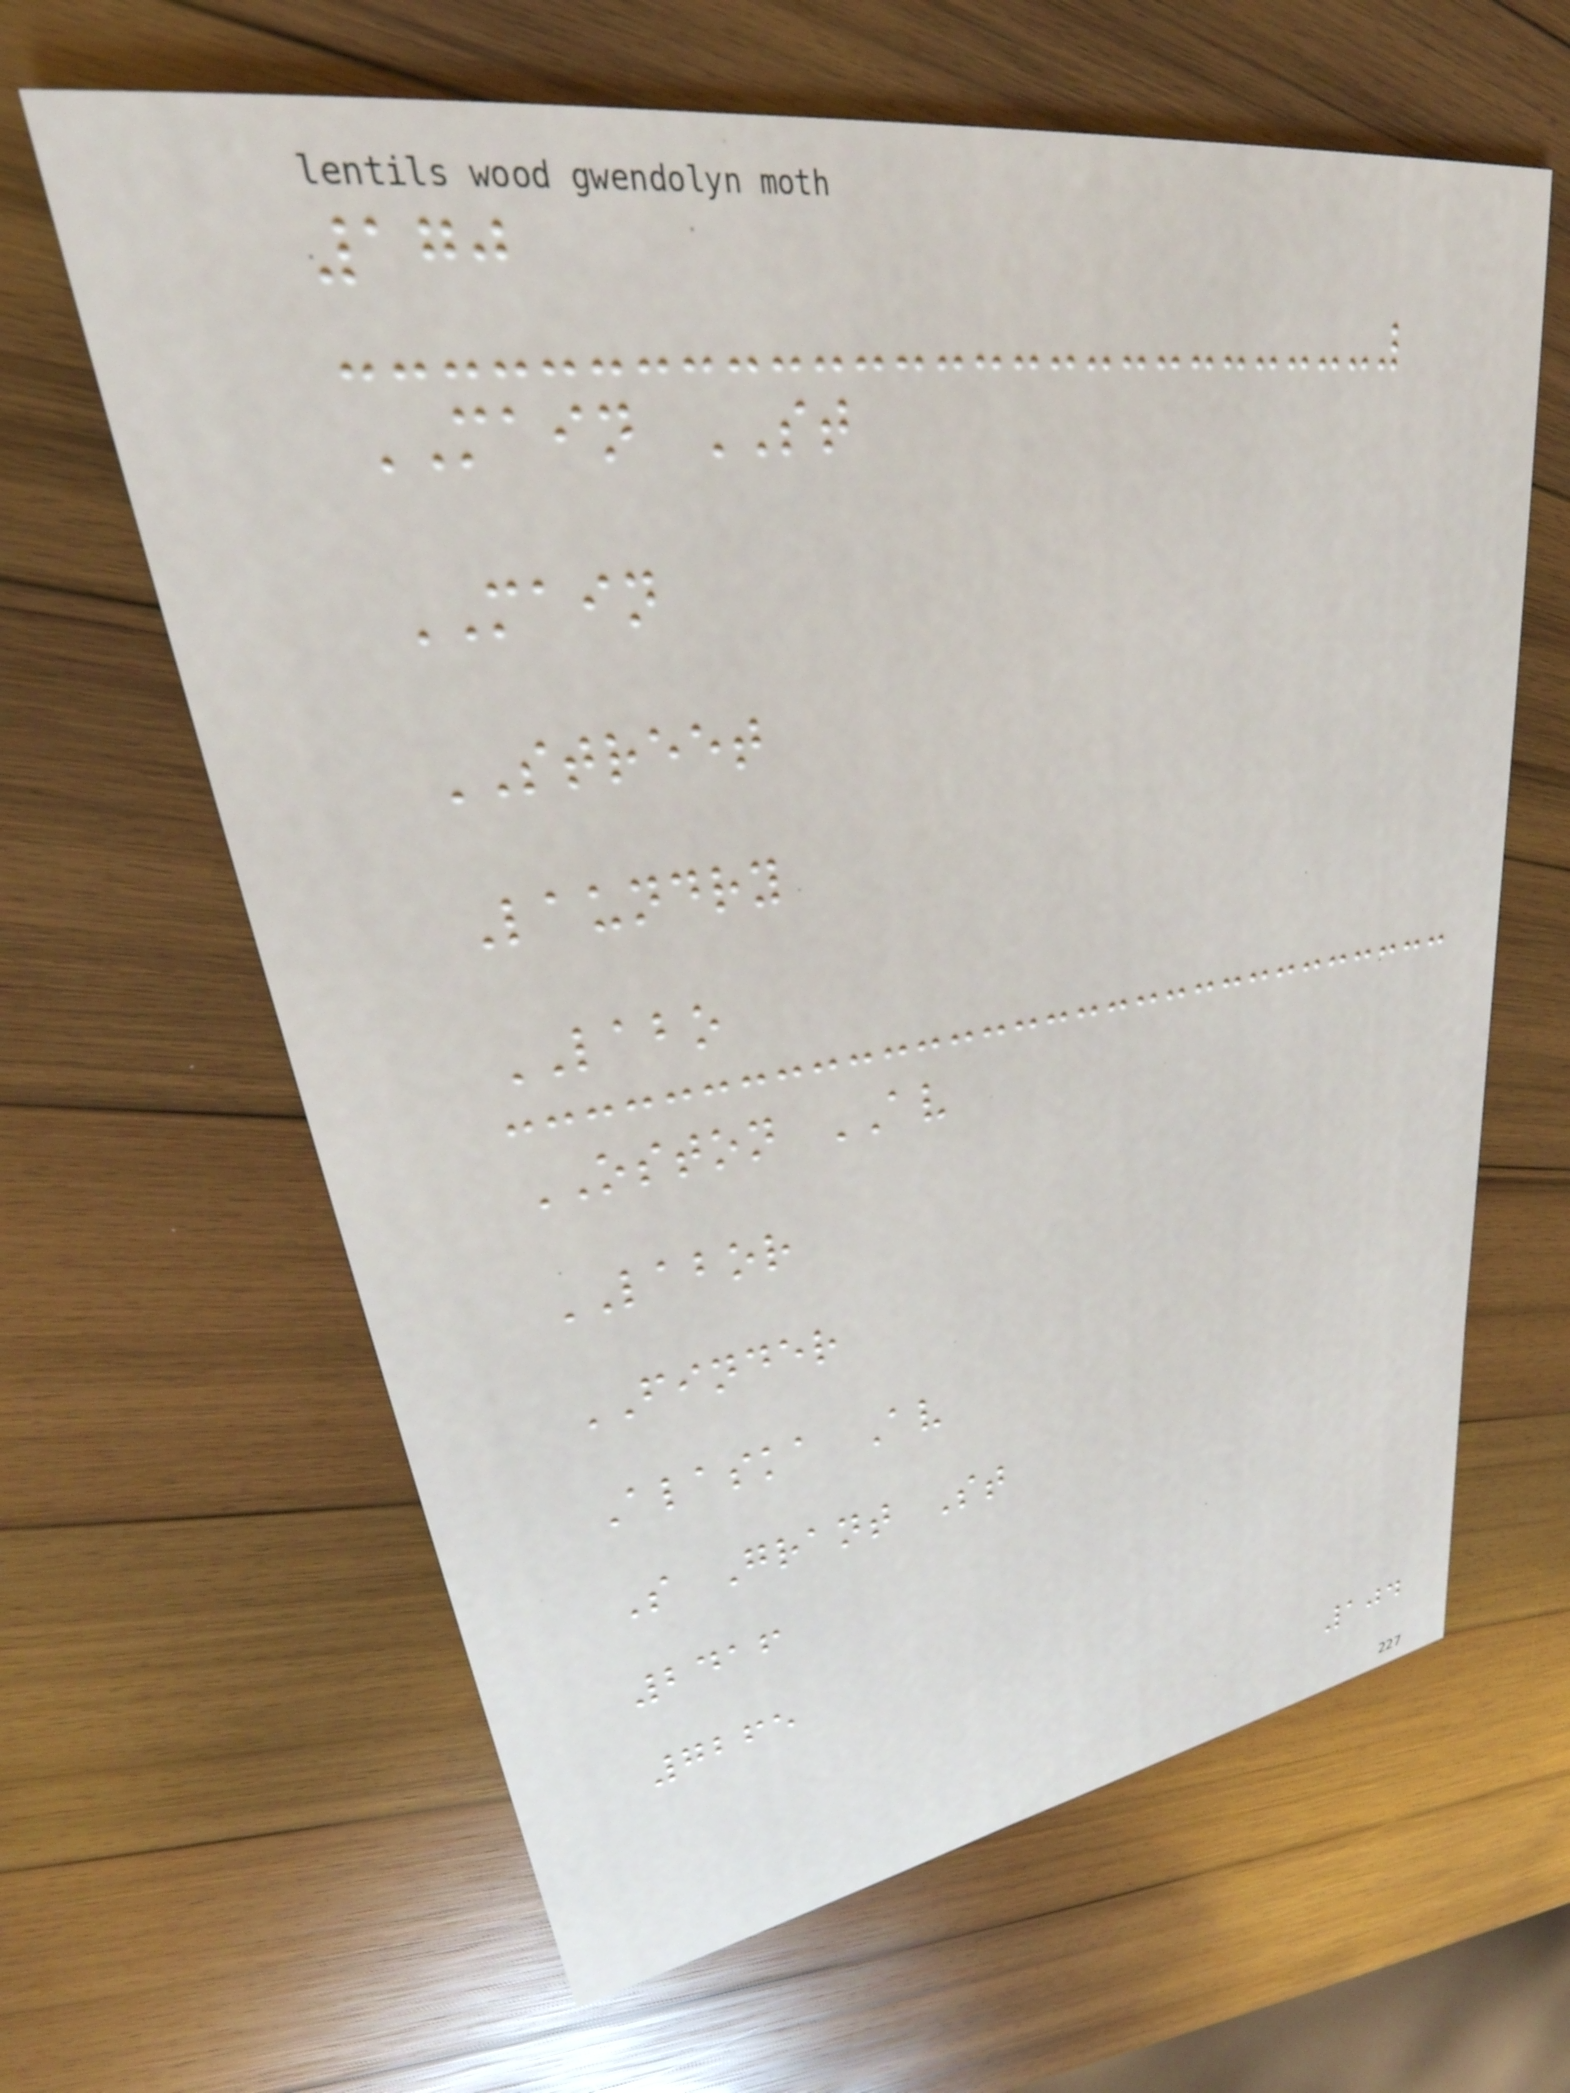170
MAIN ST
MAIN
STREET
Laundry
LABO
OSTON AV
LABOR
FINDER
Alaska Av
S Grant St
2416
7265
104
